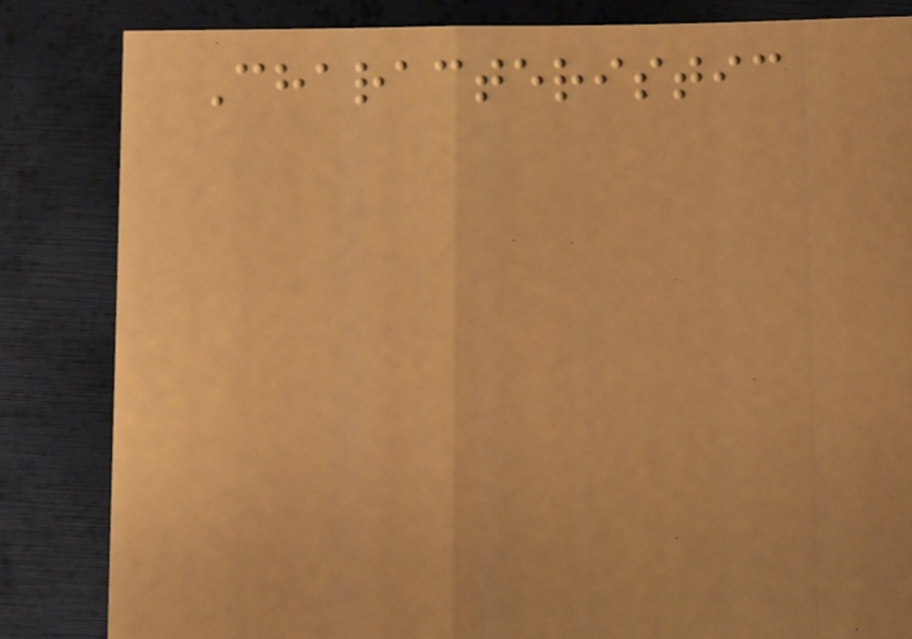Characteristic
